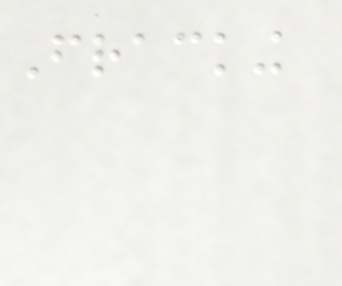Fracking
